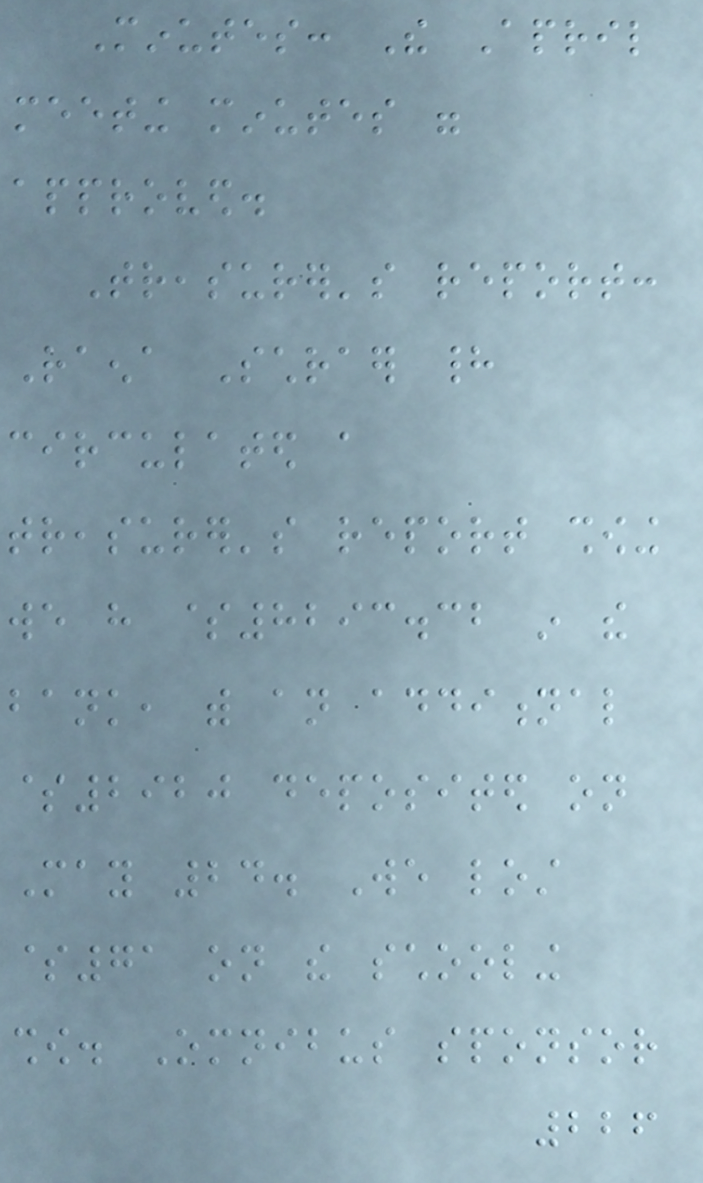Minutes: The April
meeting minutes were
approved.
Treasurer's report:
Raena Schraer had
circulated a
treasurer's report showing
we have $8293.32 in the
bank, with an additional
$2920 deposited on
May 24. We lost
$71 on the schooling
show. Omnibus sponsor
226
